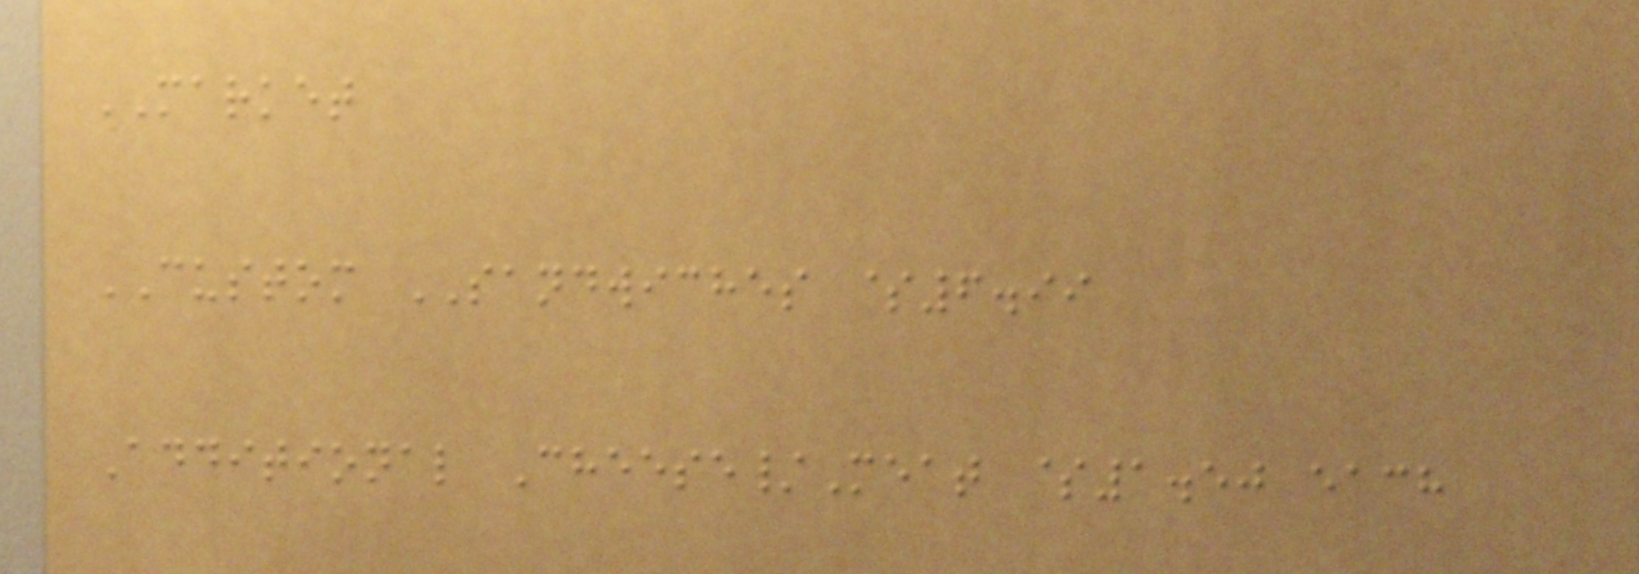MARKET
CUSTOM SANDWICHES $6.99
Additional Cheese/Meat $1.50 each
